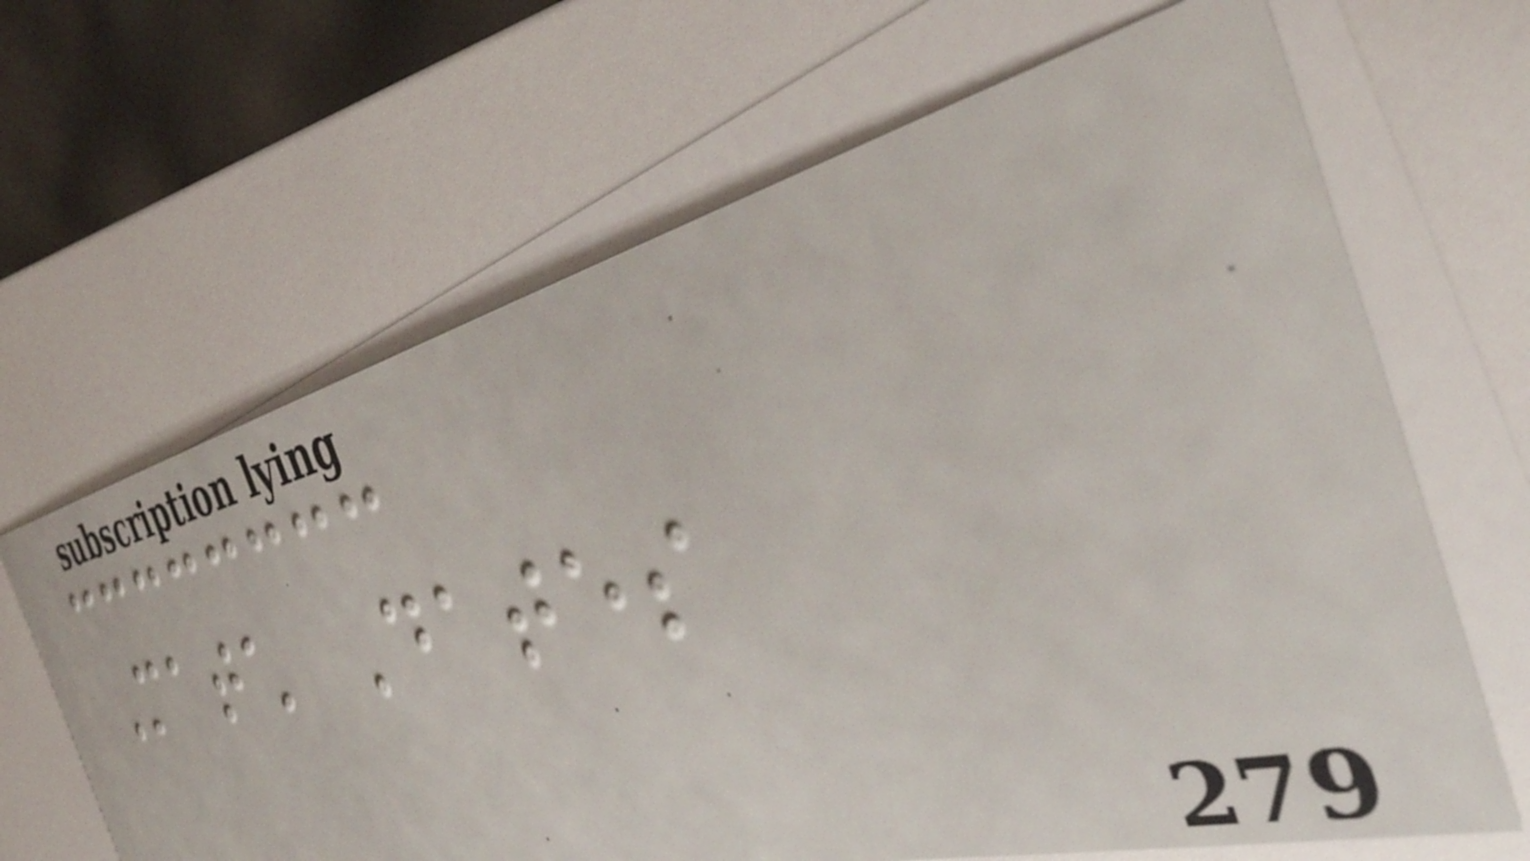Match Dates
